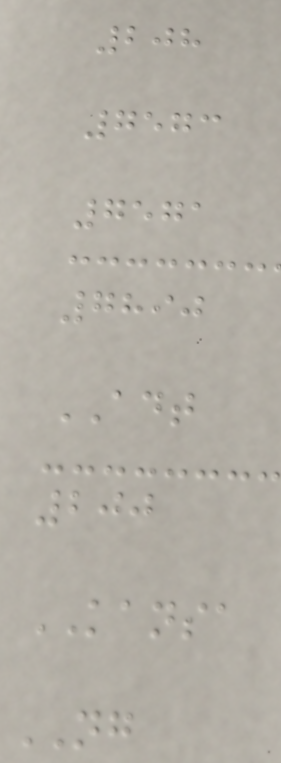208
7573
7571
7890
ADT
200
KANSA
NG
